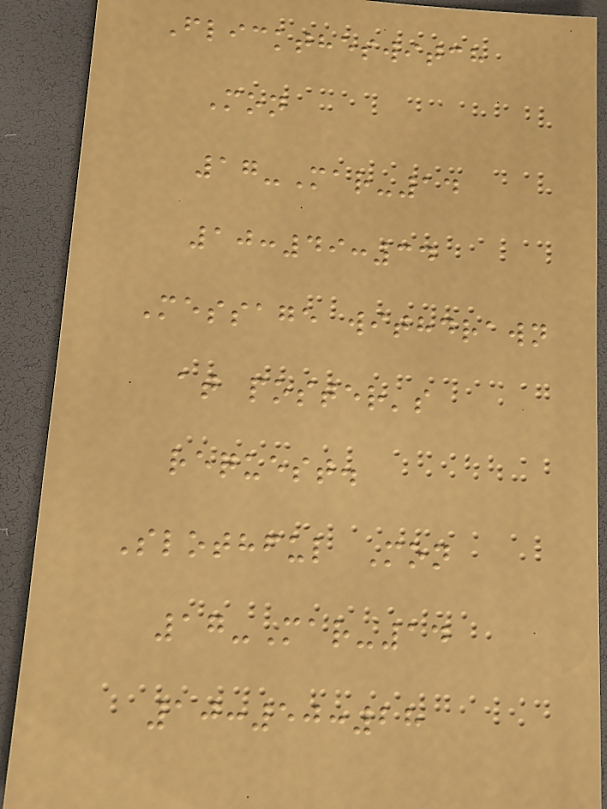Flicktheswitch
Mon
17-Mar-14
10:49:34
Message withdrawn
at poster's
request.
Slothful Mon
17-Mar-14
10:50:28
